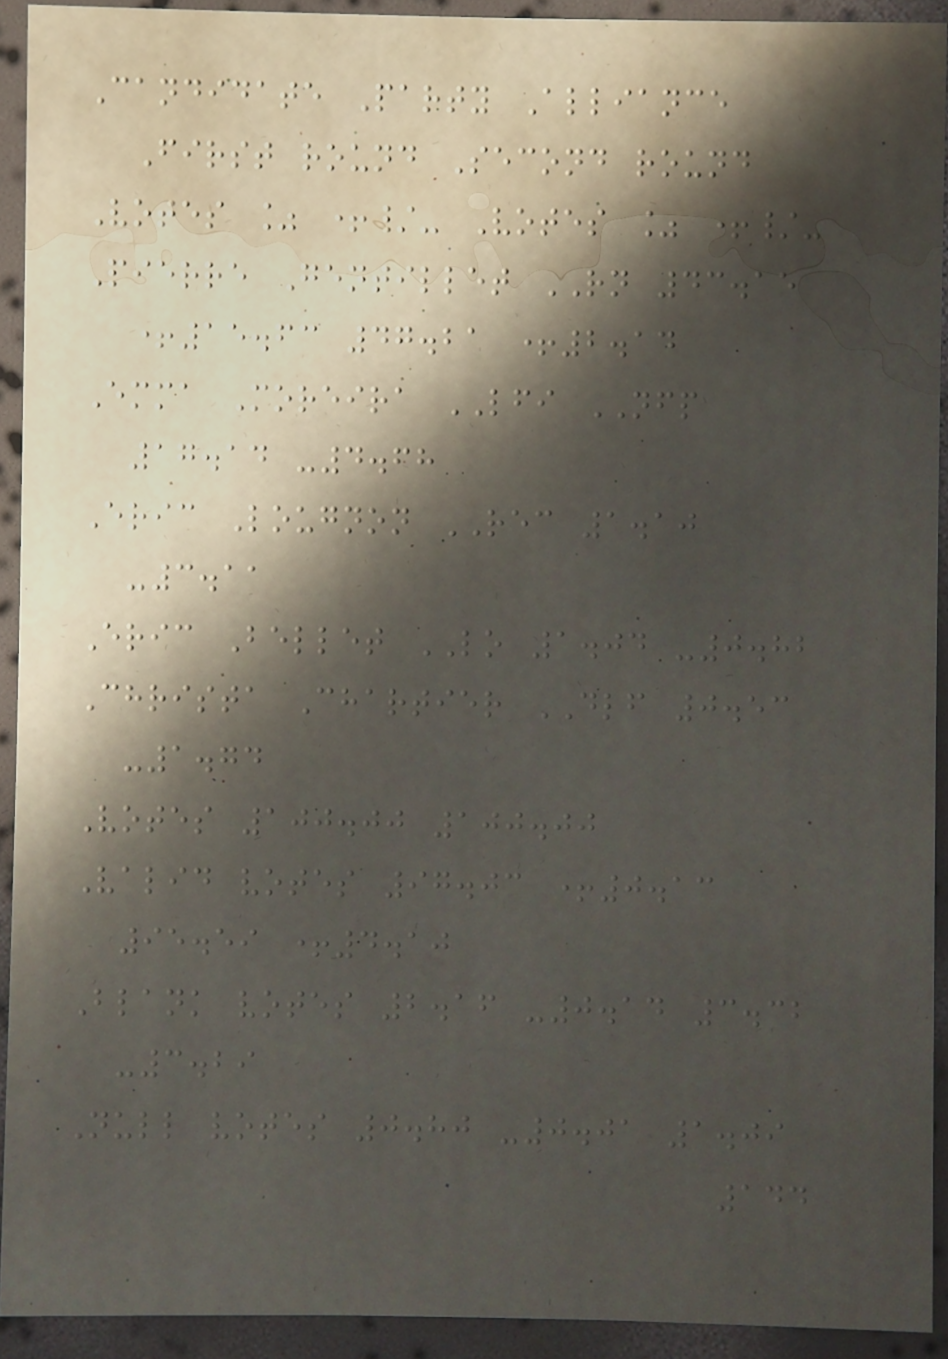Candidate Party Alliance
First round Second round
Votes % +/- Votes % +/-
Pierre Gentillet RN 43.15
+15.63 47.21 +2.14
Emma Moreira LFI NFP
17.14 -4.68
Eric Lougnon REC 1.10
-3.11
Eric Bellet LO 1.04 -0.82
Christa Chartier DLF 0.53
-1.74
Votes 100.00 100.00
Valid votes 97.03 +0.13
95.59 +4.10
Blank votes 2.16 -0.14 3.32
-3.29
Null votes 0.80 -0.01 1.09
144
